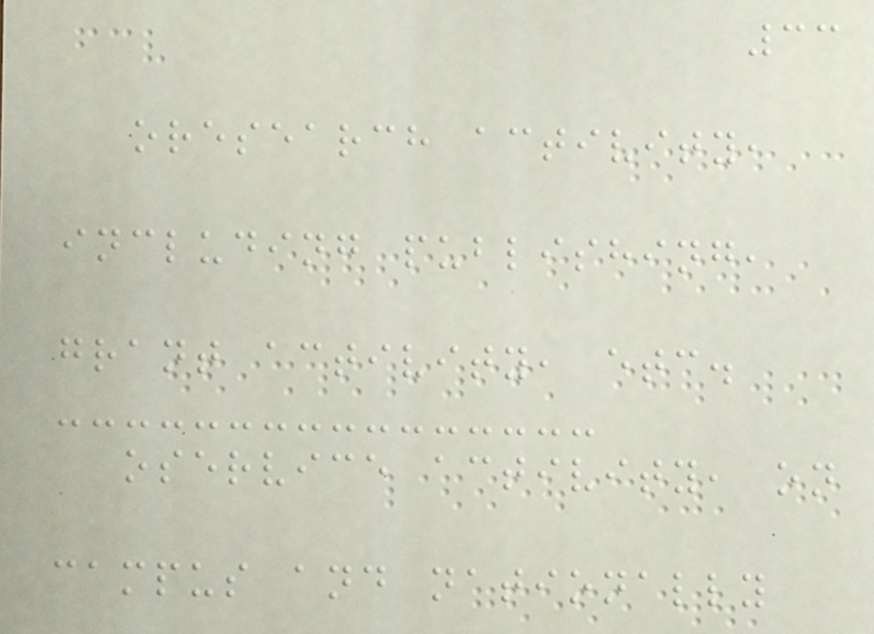33
oresearch activity,
including publishing,
grant activity, etc.
oservice activity, on
campus and nationally
